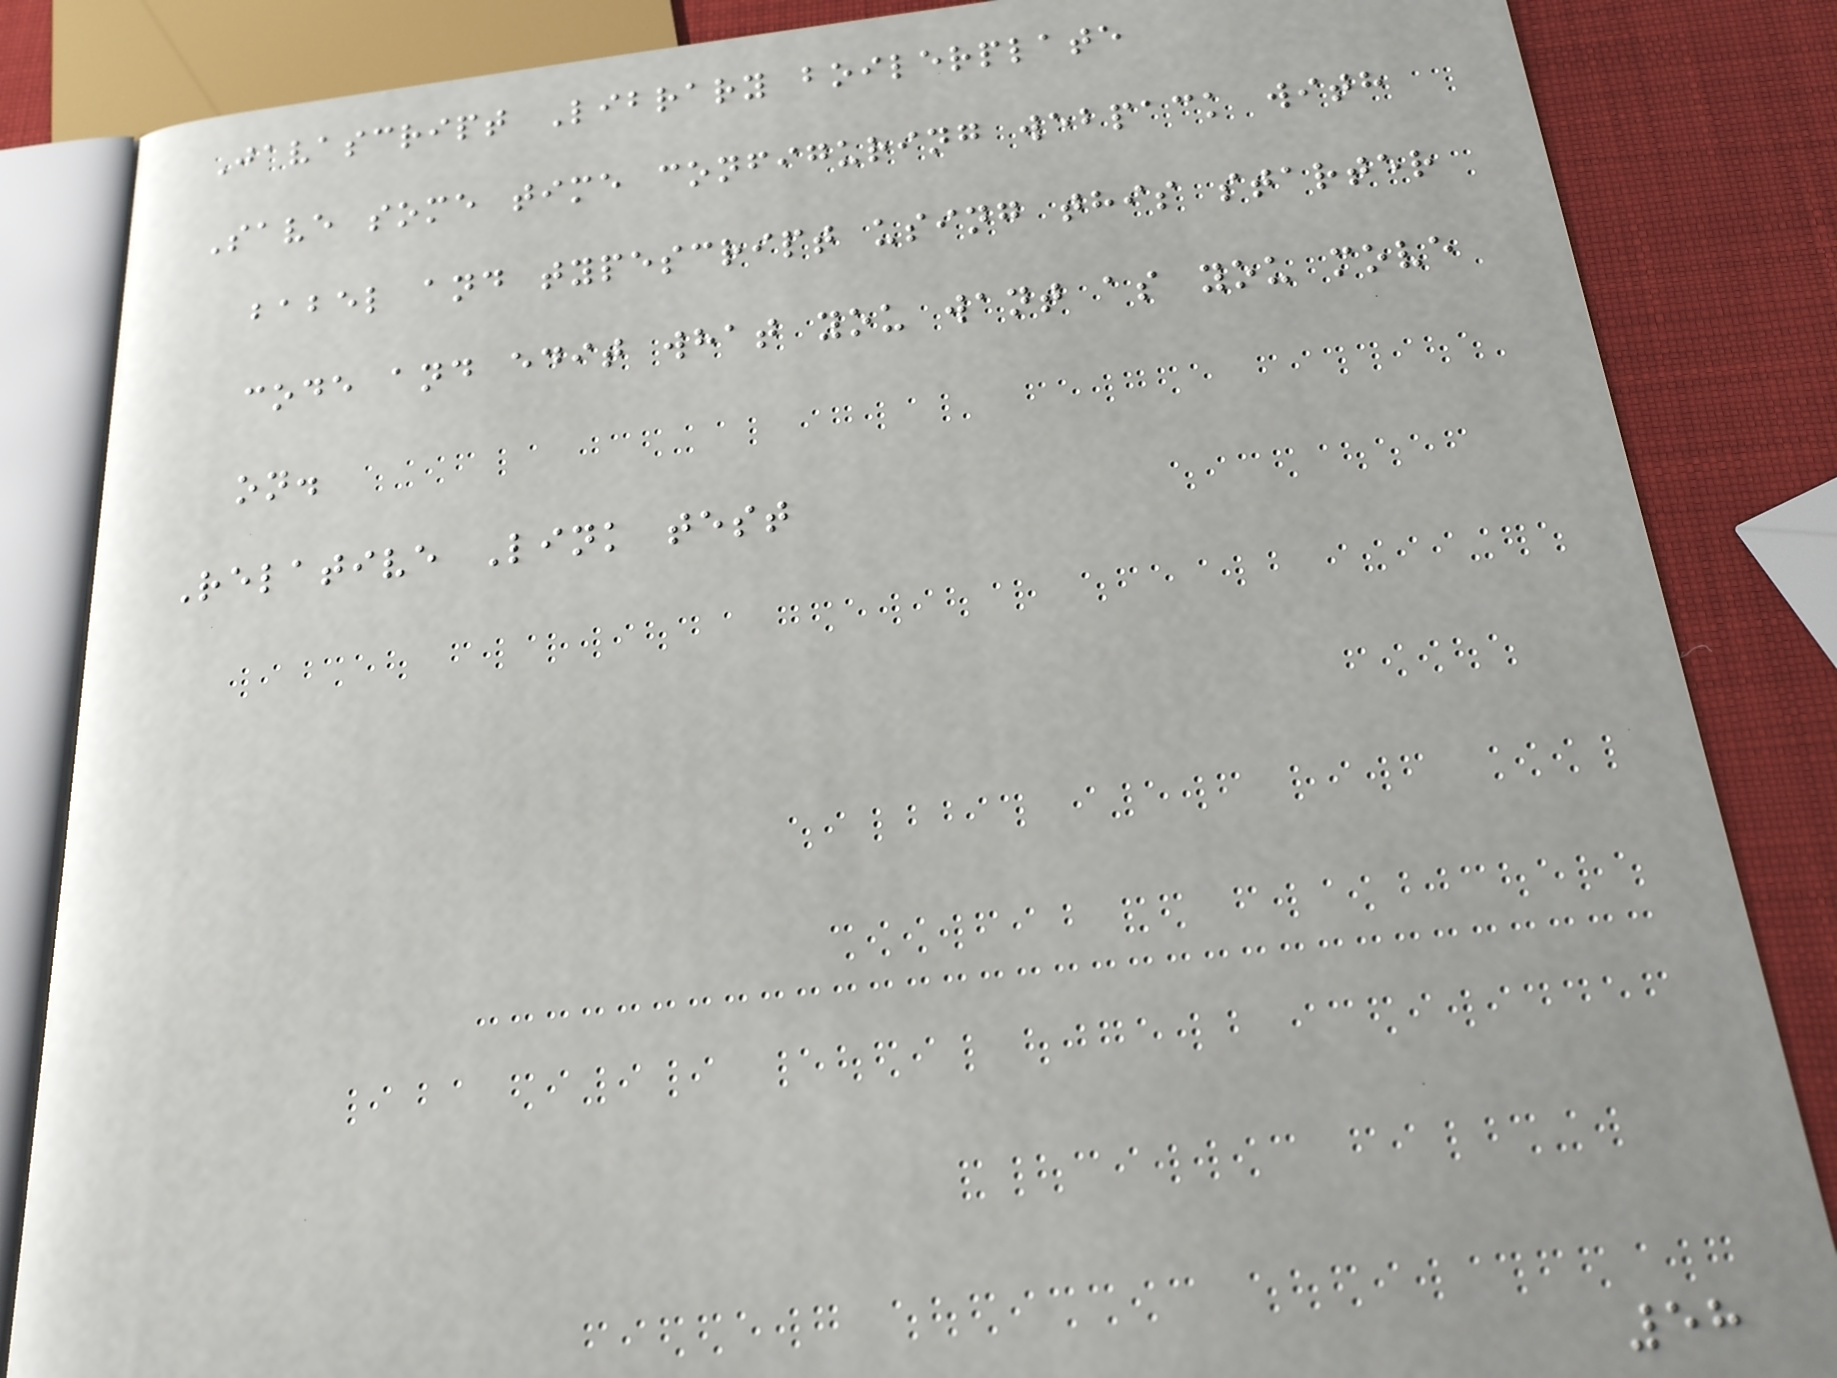Javascript Library boilerplate
Save some time configuring webpack with
babel and typescript using this starter
code and edit what you want as you move
on.
Relative Link test
58
